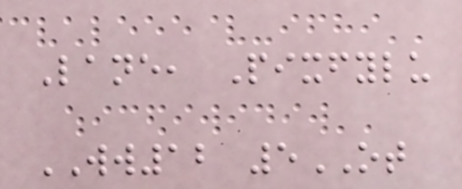Lane, Pixfylu
WW12 5OT
